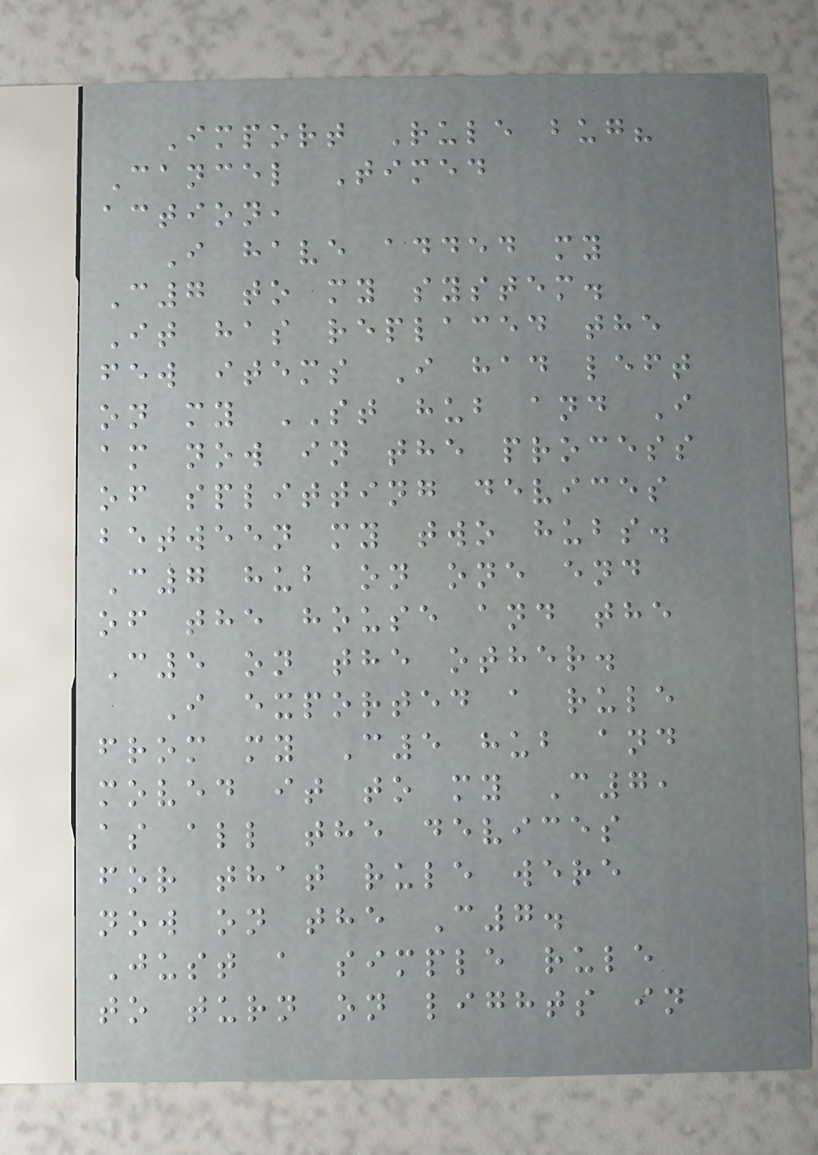Import Rule bug?
Cancel Timed
action,
I have added my
C7 to my system.
It has replaced the
few items I had left
on my ST hub and I
am now in the process
of splitting devices
between my two hubs.
C7 hub on one end
of the house and the
C5 on the other.
I exported a rule
from my C5 hub and
moved it to my C7,
as all the devices
for that rule were
now on the C7.
Just a simple rule
to turn on lights in
